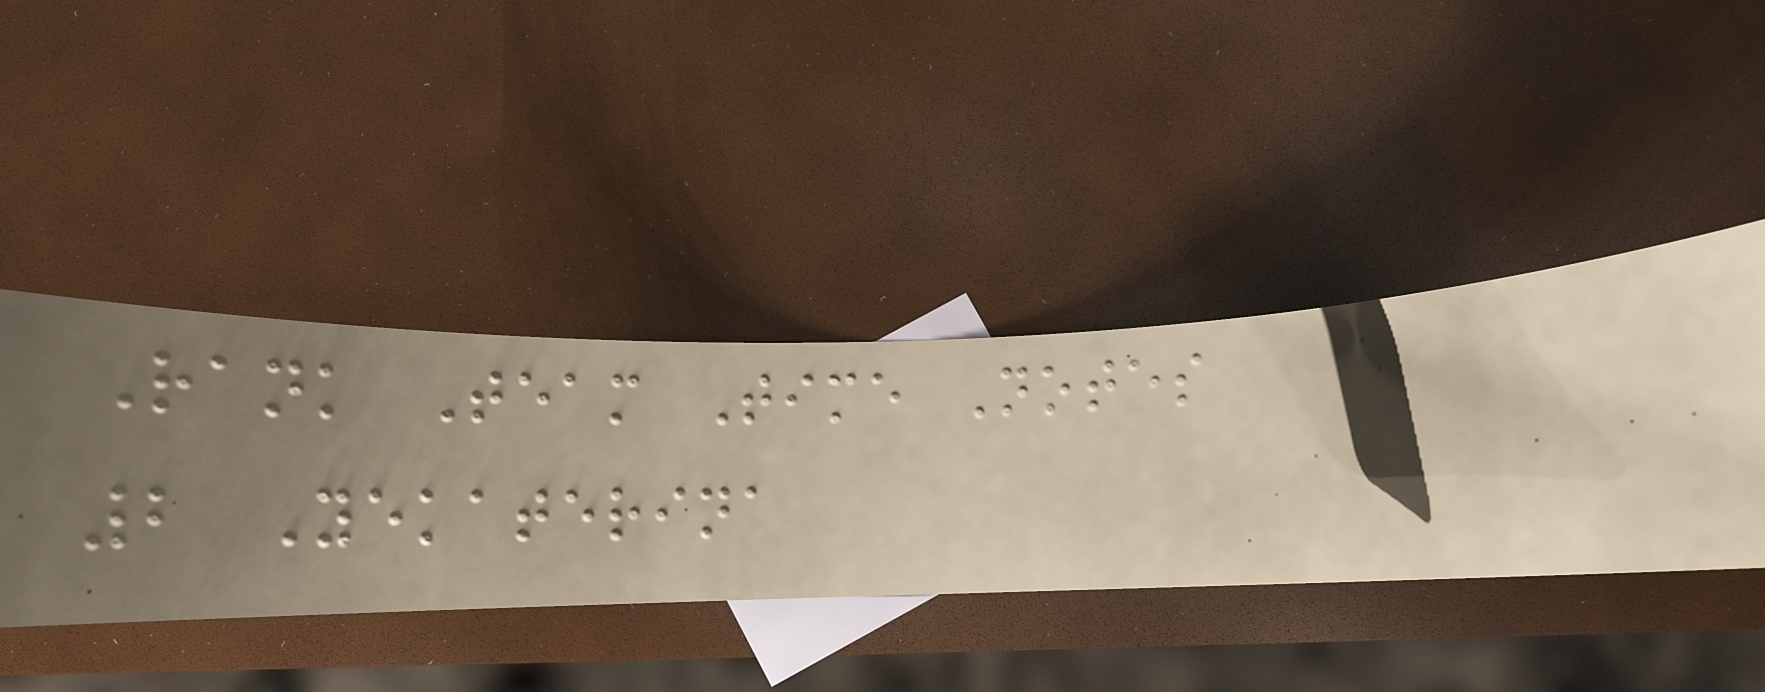Rank Team Time Notes
2 Yekaterina
